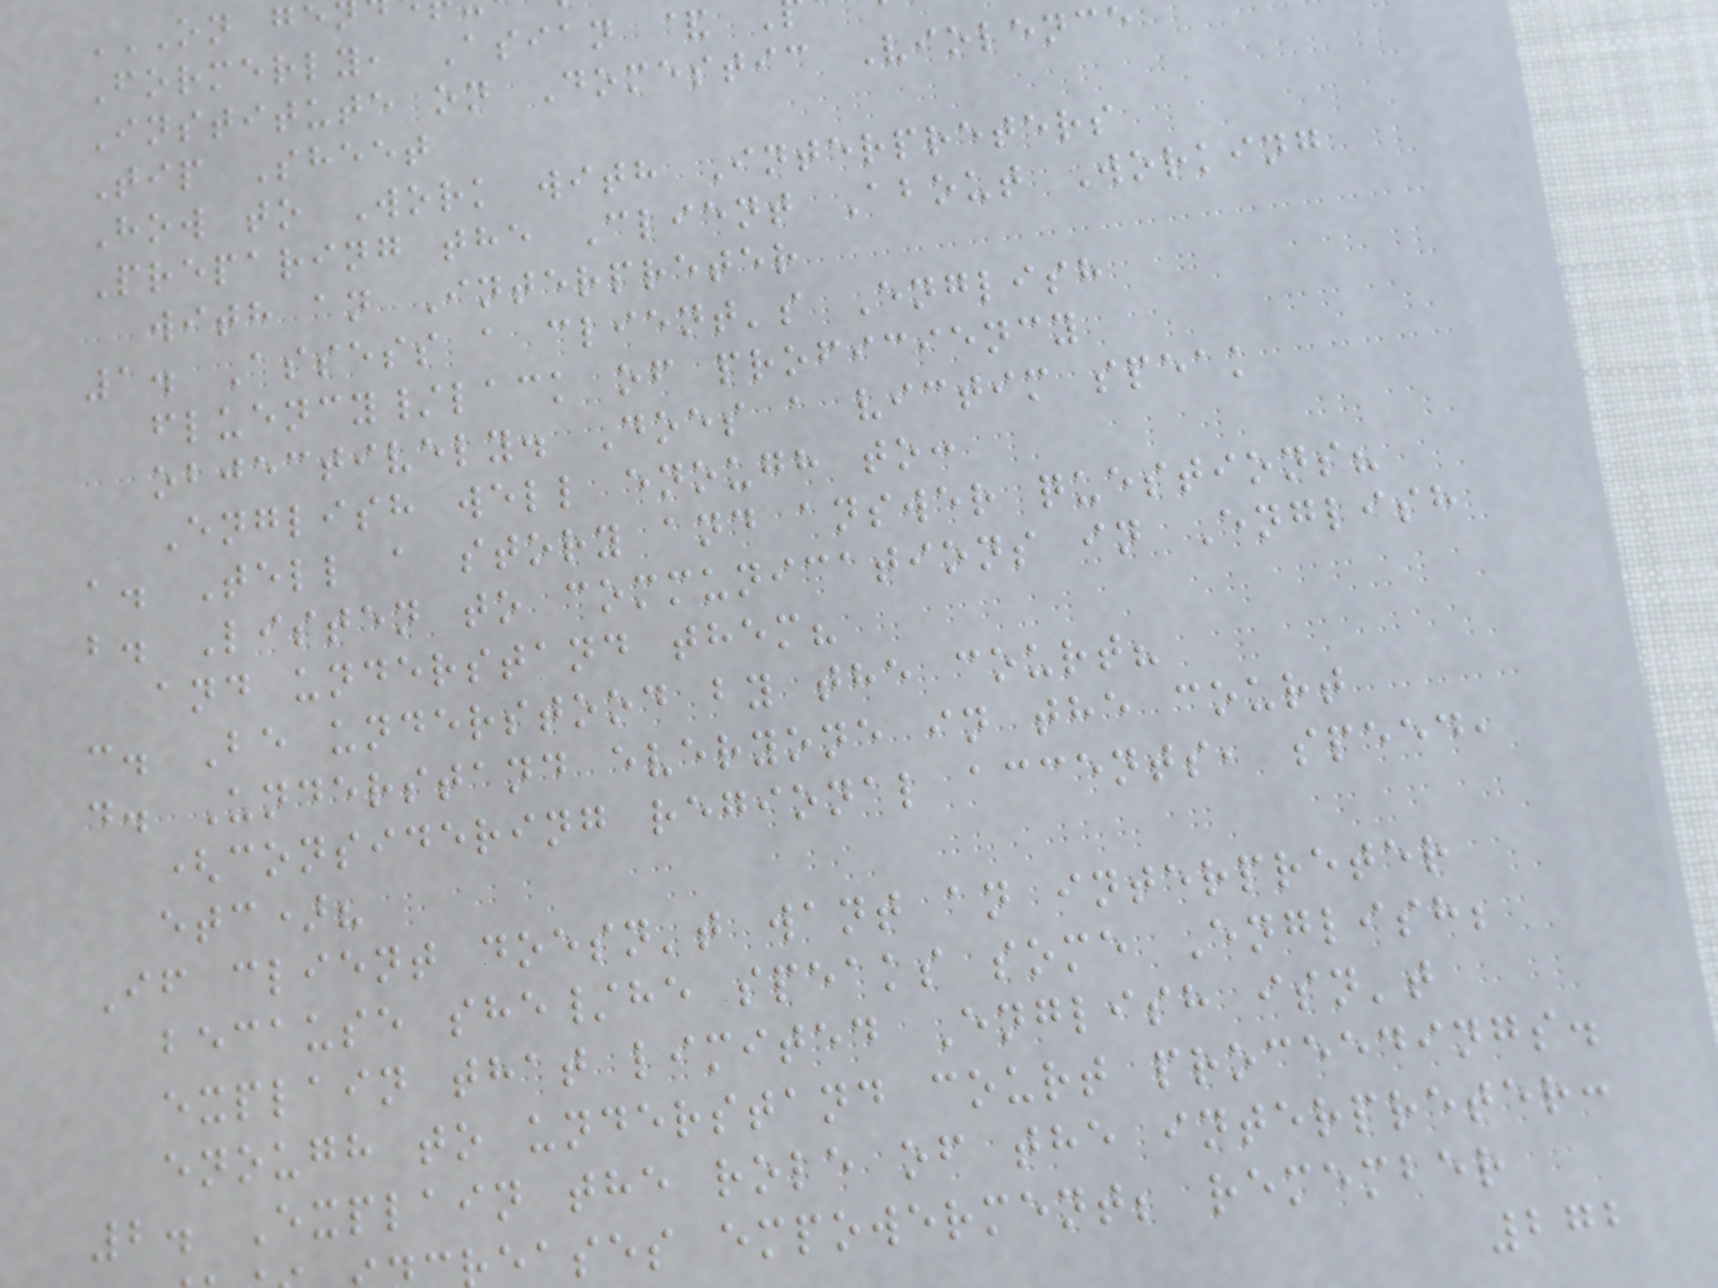Formerly, Asian &
Institute on Domestic Violence
Tip Sheet
How to Work with Interpreters
Preparing the Client About Working
with an Interpreter
1. Assess a client's English
fluency/lack of proficiency
objectively. Does a victim speak
English well enough to:
a. Tell a story and answer questions?
b. Listen to communications in English
and understand them?
c. Be understood by the court?
d. Understand everyone in the court
(considering regional accents, speed,
etc)?
If client doesn't want an interpreter
because she/he speaks some English;
explain that limited English isn't
enough to understand court proceedings.
2. Explain the role of the interpreter:
eases empowerment; remember
272
